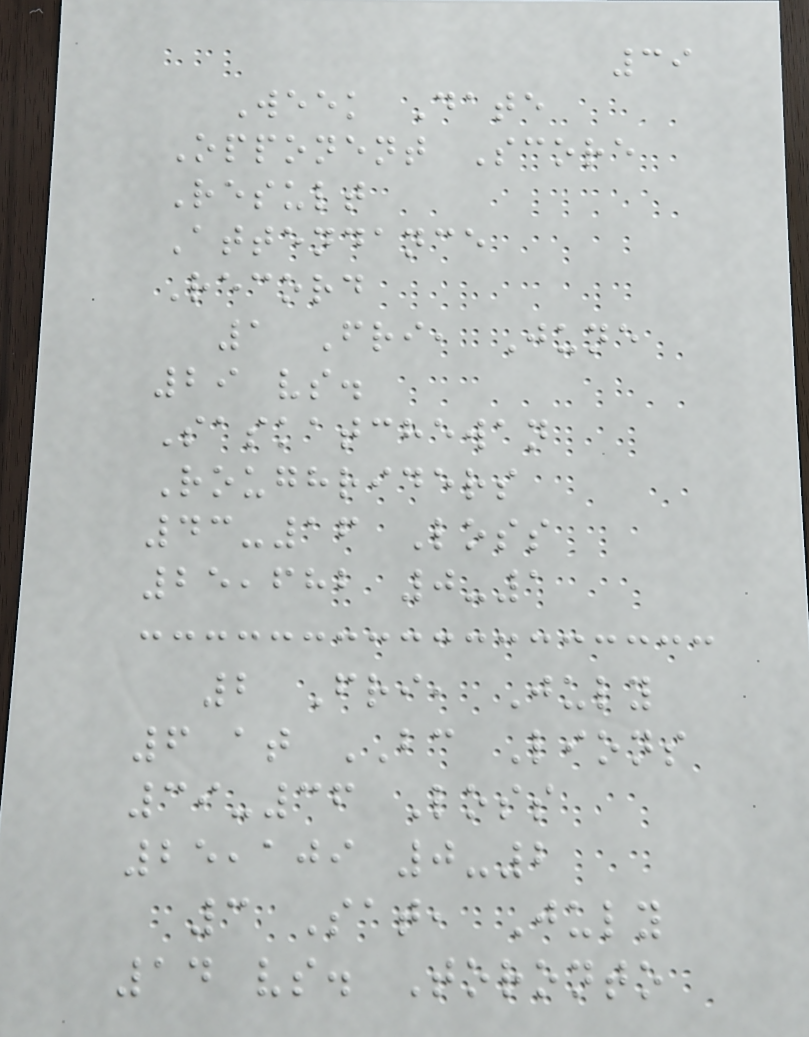39
Week Date
Opponent Score
Result
Attendance
Record
1 Fri, June
29 vs.
Saskatchewan
Roughriders
43-16 Loss
25,682 0-1
2 Fri, July
6 at BC Lions
39-36 Loss
25,109 0-2
3 Sat, July
14 vs. Toronto
